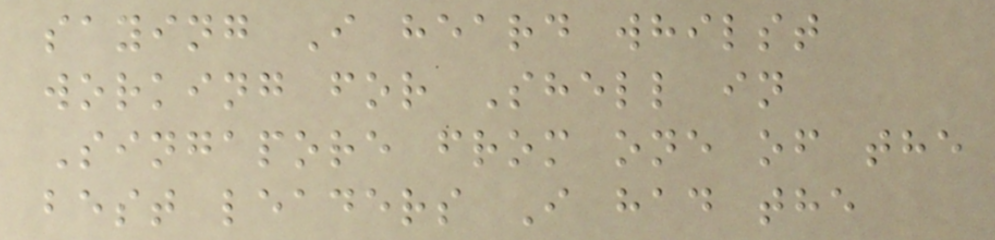saying I heard whilst
working for Shell in
Singapore from one of the
best leaders I had the
